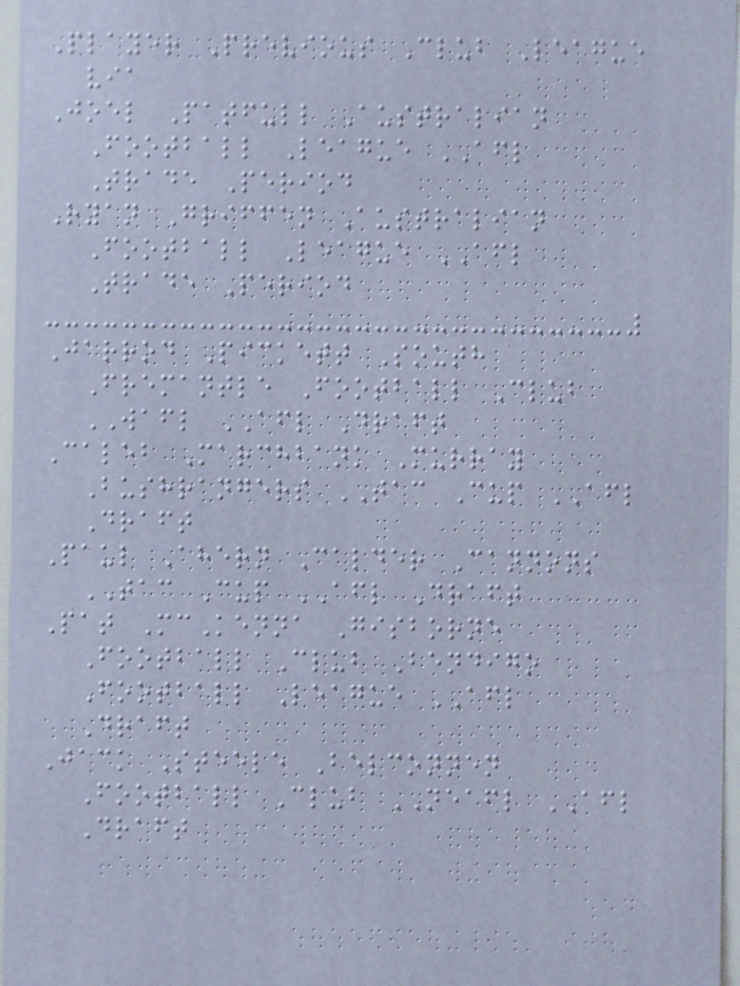Player Previous Club League
via
Joel Patfull Australian
Football League AFL
Trade Period
Ryan Griffen Australian
Football League AFL
Trade Period
Jarrod Pickett South
Fremantle Football Club
WAFL AFL Draft
Caleb Marchbank Murray
Bushrangers TAC Cup AFL
Draft
Paul Ahern Calder Cannons
TAC Cup AFL Draft
Pat McKenna Gisborne
Football Club Bendigo
Football League AFL
Draft
Jack Steele Belconnen
Football Club NEAFL AFL
Draft
